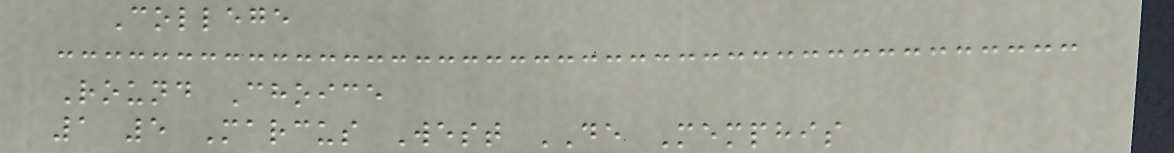College
Round Choice
1 5 Marcus West DE Memphis
